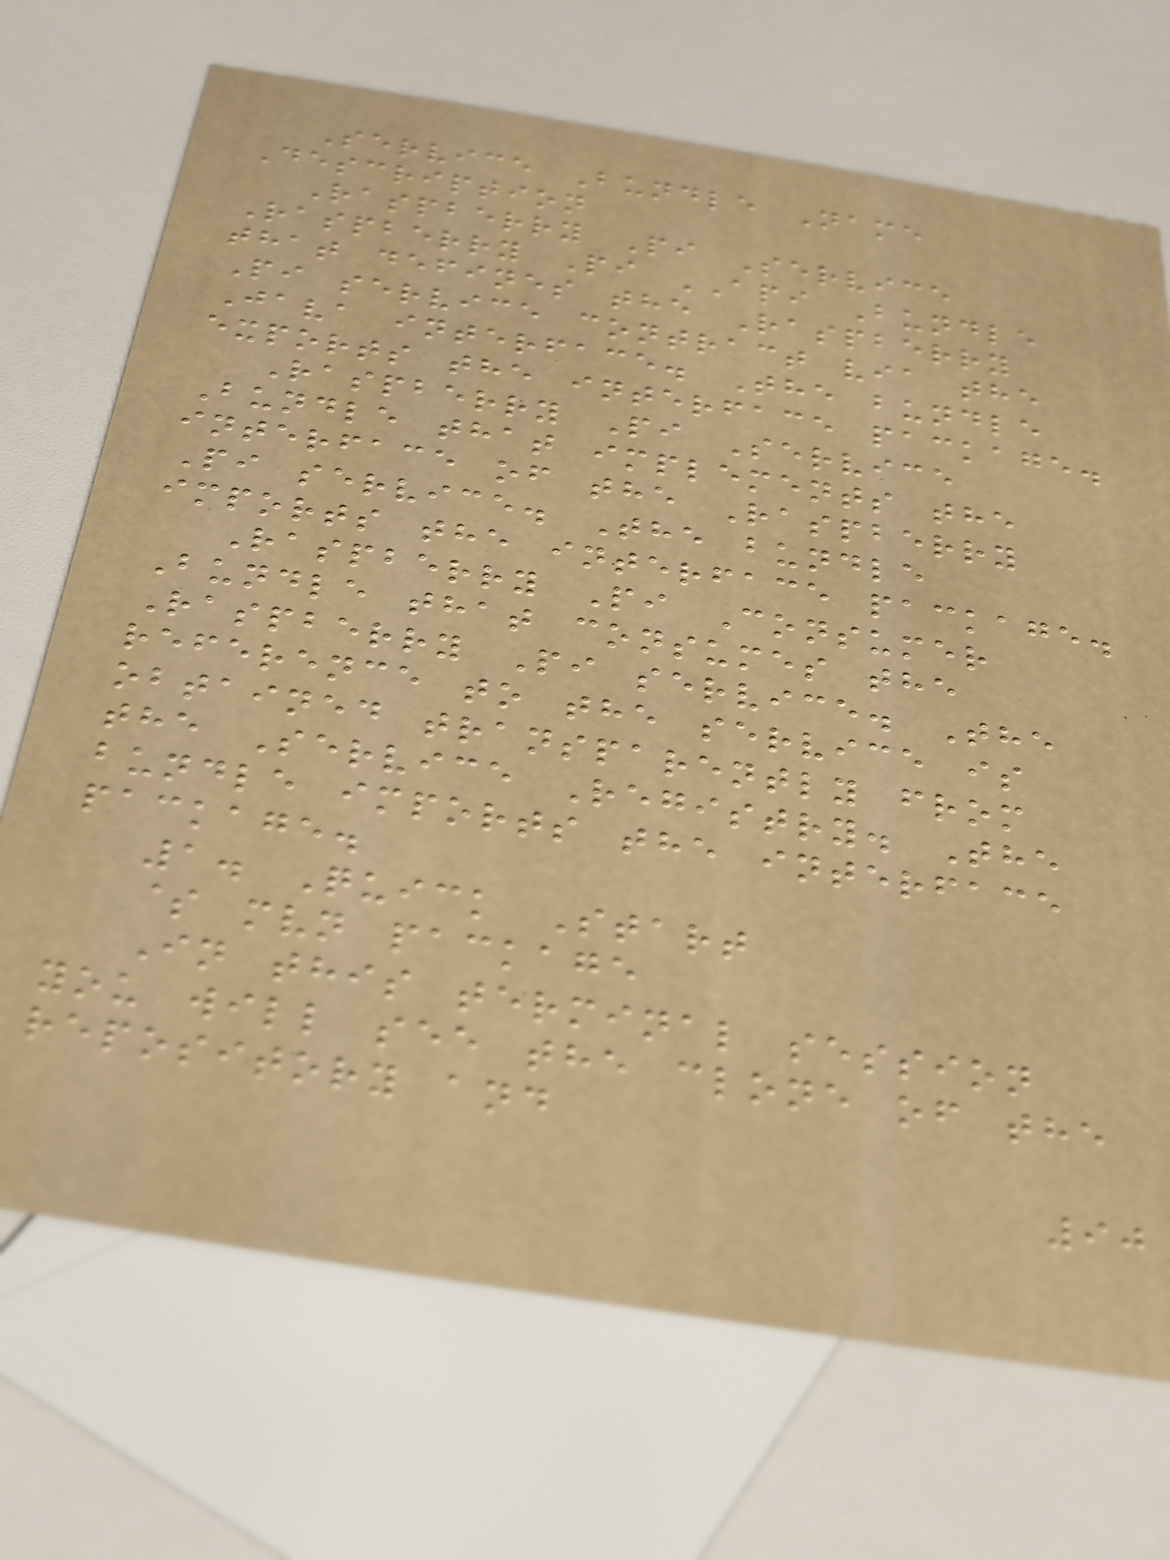Service Bundle Name
Description
Raspberry Pi Service
Raspberry Pi API Bundle
that defines the Raspberry
Pi service contract via the
Java interface. The bundle
exports the interface package.
Raspberry Pi Service
Bundle that implements the
interface of the Raspberry
Pi service. The bundle
imports the interface package.
Raspberry Pi Consumer
Bundle that consumes the
Raspberry Pi service. The
reference to the service is
obtained transparently from
the Service Registry. The
bundle imports the interface
package.
1. Quick Start
$ mvn package
In this terminal session
you will see the clone of the
repository and
90
